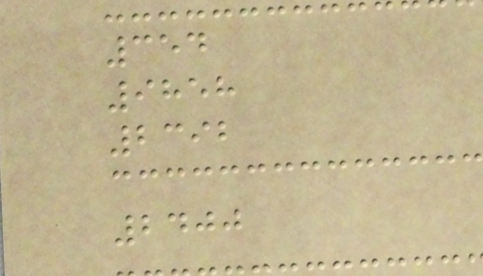354
9858
2392
2400
